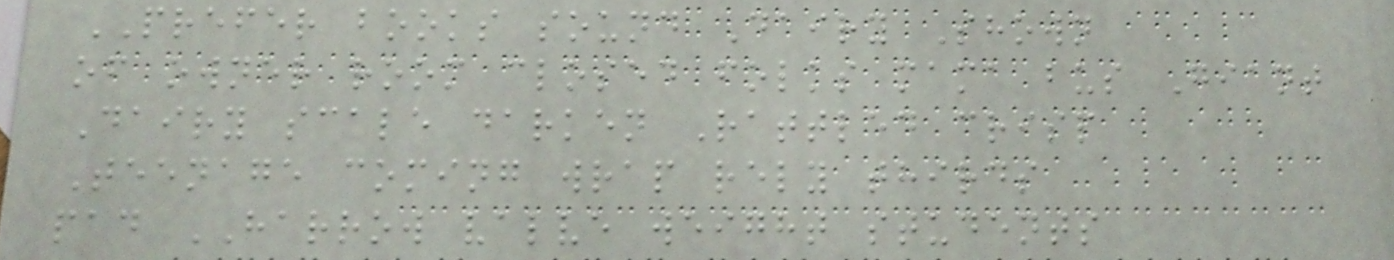PREFER books sound Dairy Shown
of owner room closed folks mama bus Giant
Dairy scale darken Rattled crisp
Teenage coming wrap rely thirds
pad HARROW valve weight students
